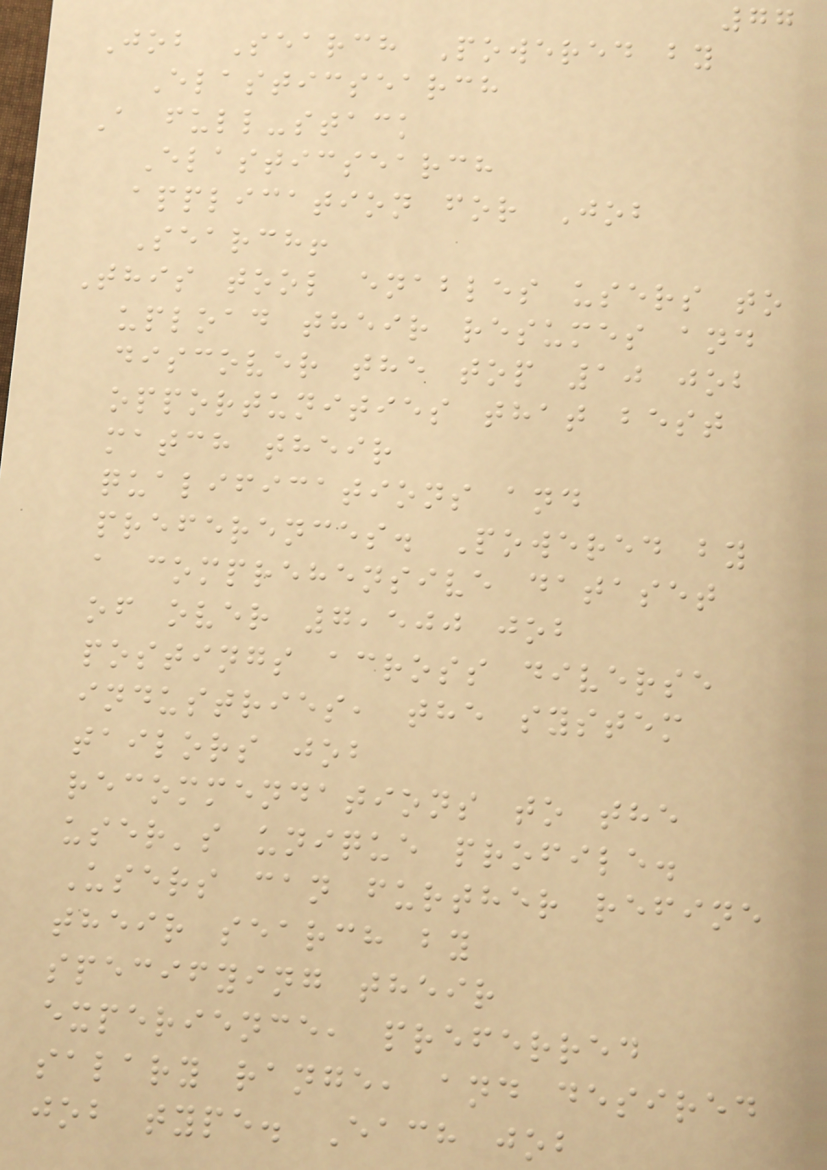77
Job Search Powered by
Elasticsearch
A full-stack
Elasticsearch
application for Job
Search!
This tool enables users to
upload their resumes and
discover the top 10 job
opportunities that best
match their
qualifications and
preferences. Powered by
a comprehensive dataset
of over 7,500 job
postings across diverse
industries, the system
tailors job
recommendations to the
user's unique profile.
Users can further refine
their search by
specifying their
experience, preferred
salary range, and desired
job type. Each job
